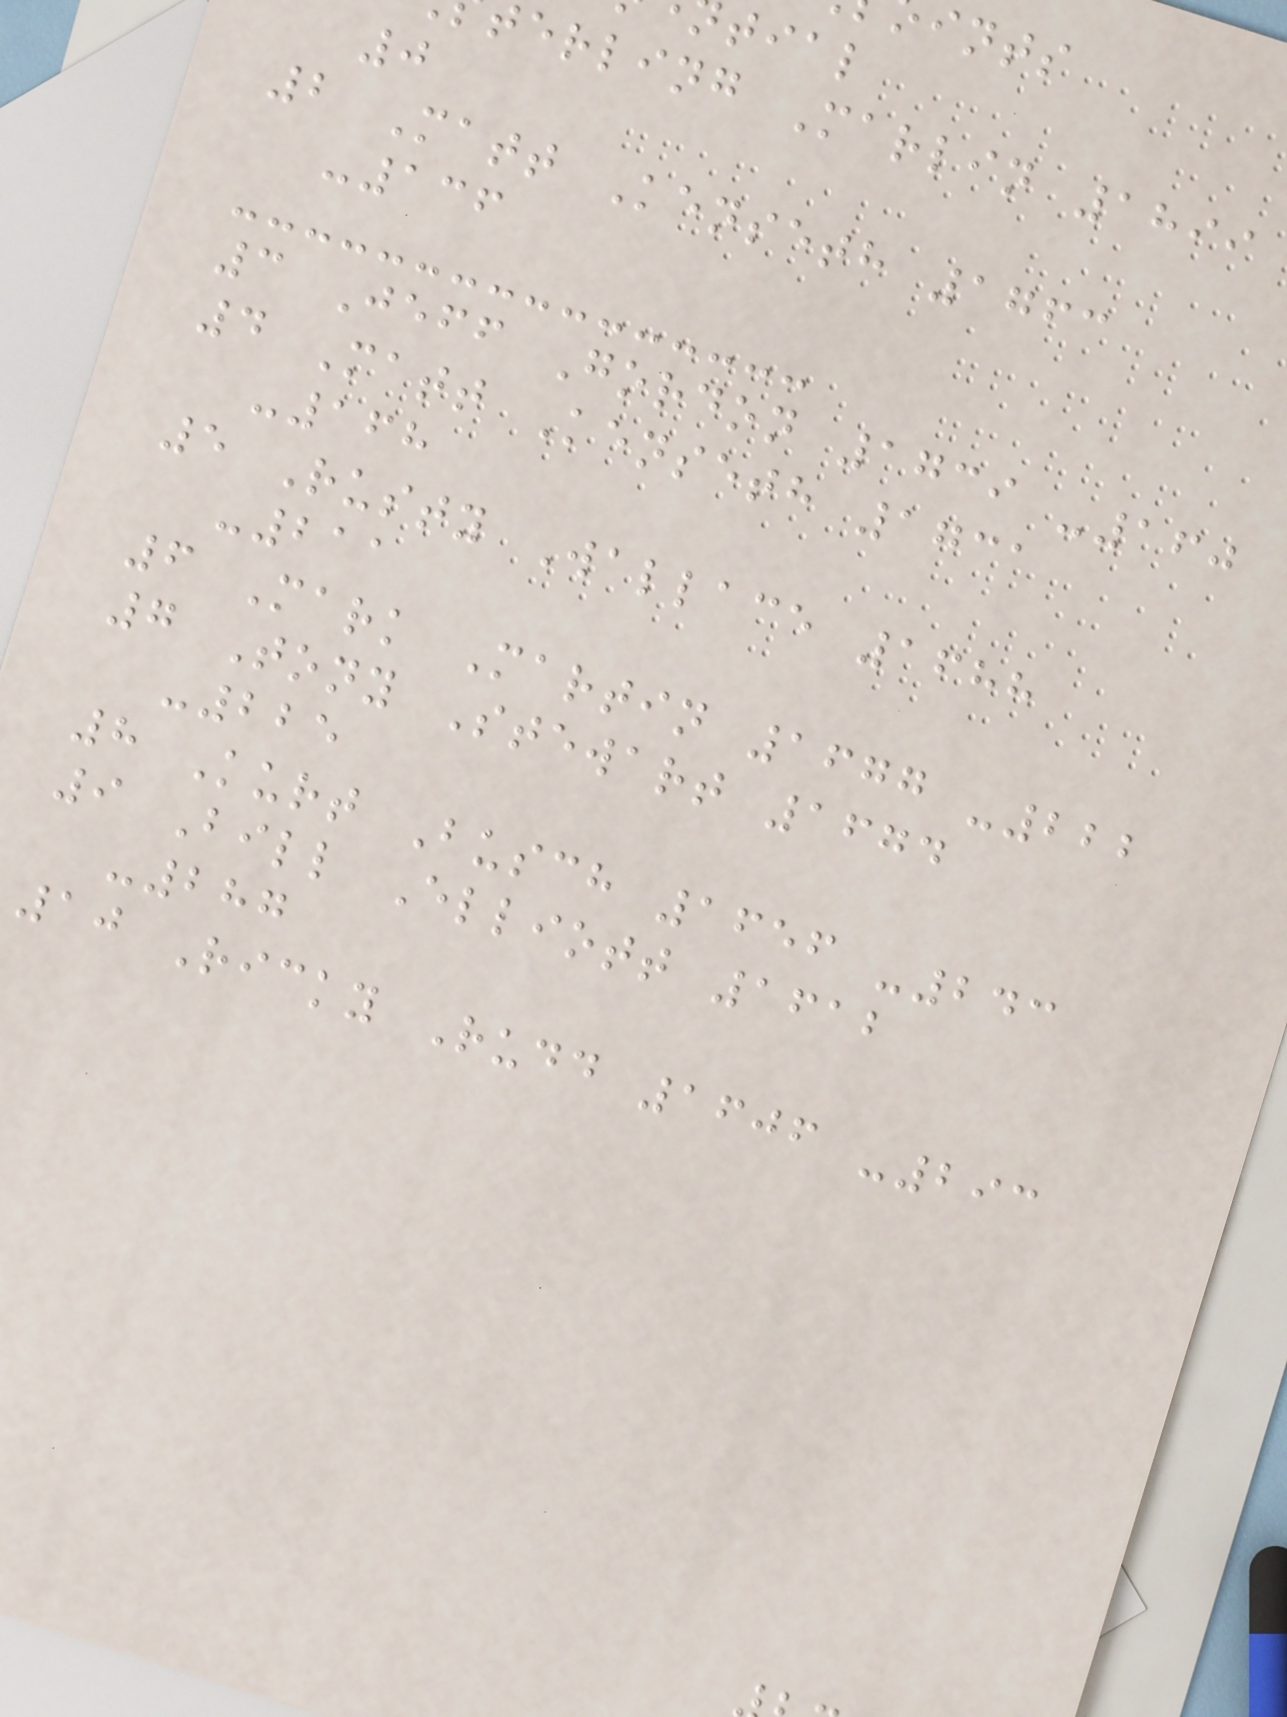tial
erling Marlin 1899
0
2 Matt Kenseth 1763
-136
3 Jeff Gordon 1739 -160
4 Matt Kenseth 1731
-168
5 Rusty Wallace 1688
-211
6 Mark Martin 1677 -222
7 Tony Stewart 1674
-225
8 Kurt Busch 1656 -243
9 Bill Elliott 1612
-287
10 Ricky Rudd 1606 -293
